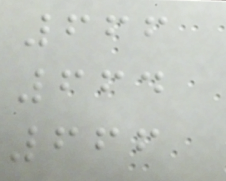666
664
666
